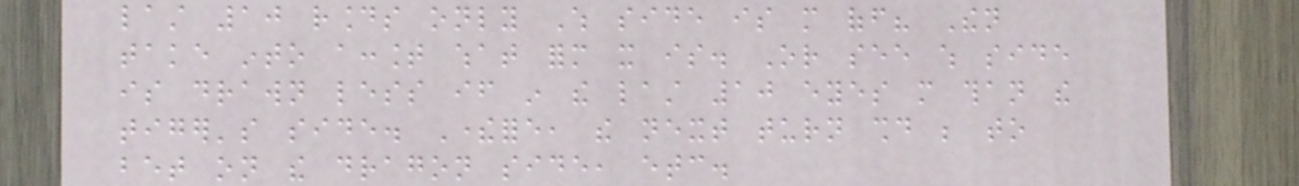last 10 rounds only Which side is more off? Then
take into account what form it is. Or see which side
is drawn less if in the last 10 eyes more than the
tiger's side. Therefore, the next turn should be to
bet on the dragon side, etc.
